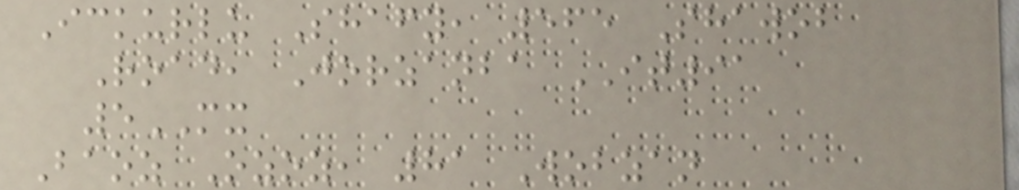Ickurlu Shafy, 565 Shawob
Road, Jorzanba IT91
5MX
Baoz Ozoz, 81 Wobzan
